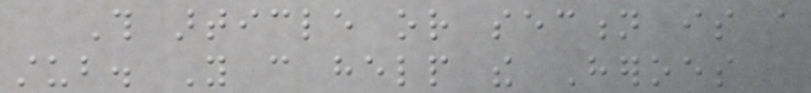This article or section is a
stub. You can help the Heroes
